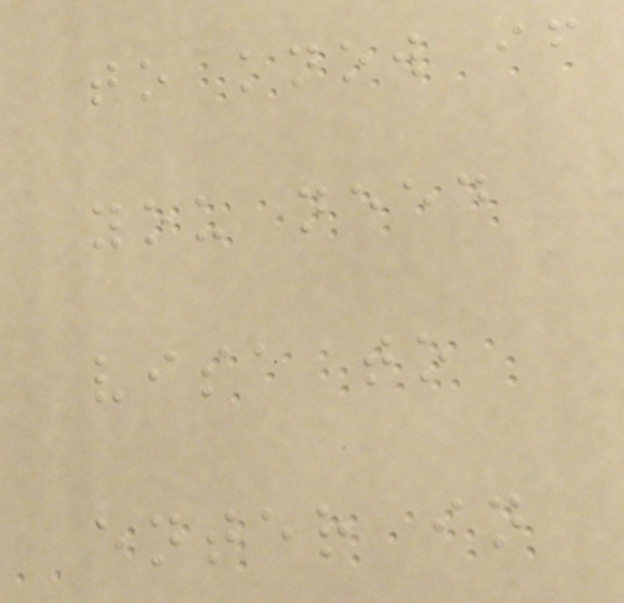to know if
you need
visa to
enter in
